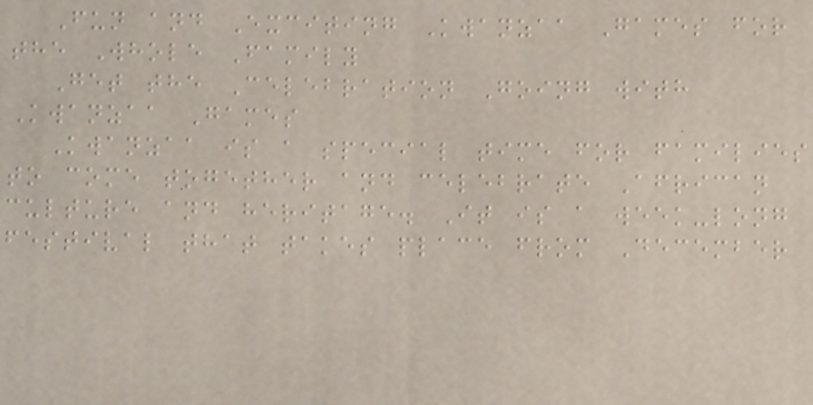Fun and Exciting Kwanzaa Games for
the Whole Family
Get the Celebration Going with
Kwanzaa Games
Kwanzaa is a special time for families
to come together and celebrate African
culture and heritage. It is a week-long
festival that takes place from December
